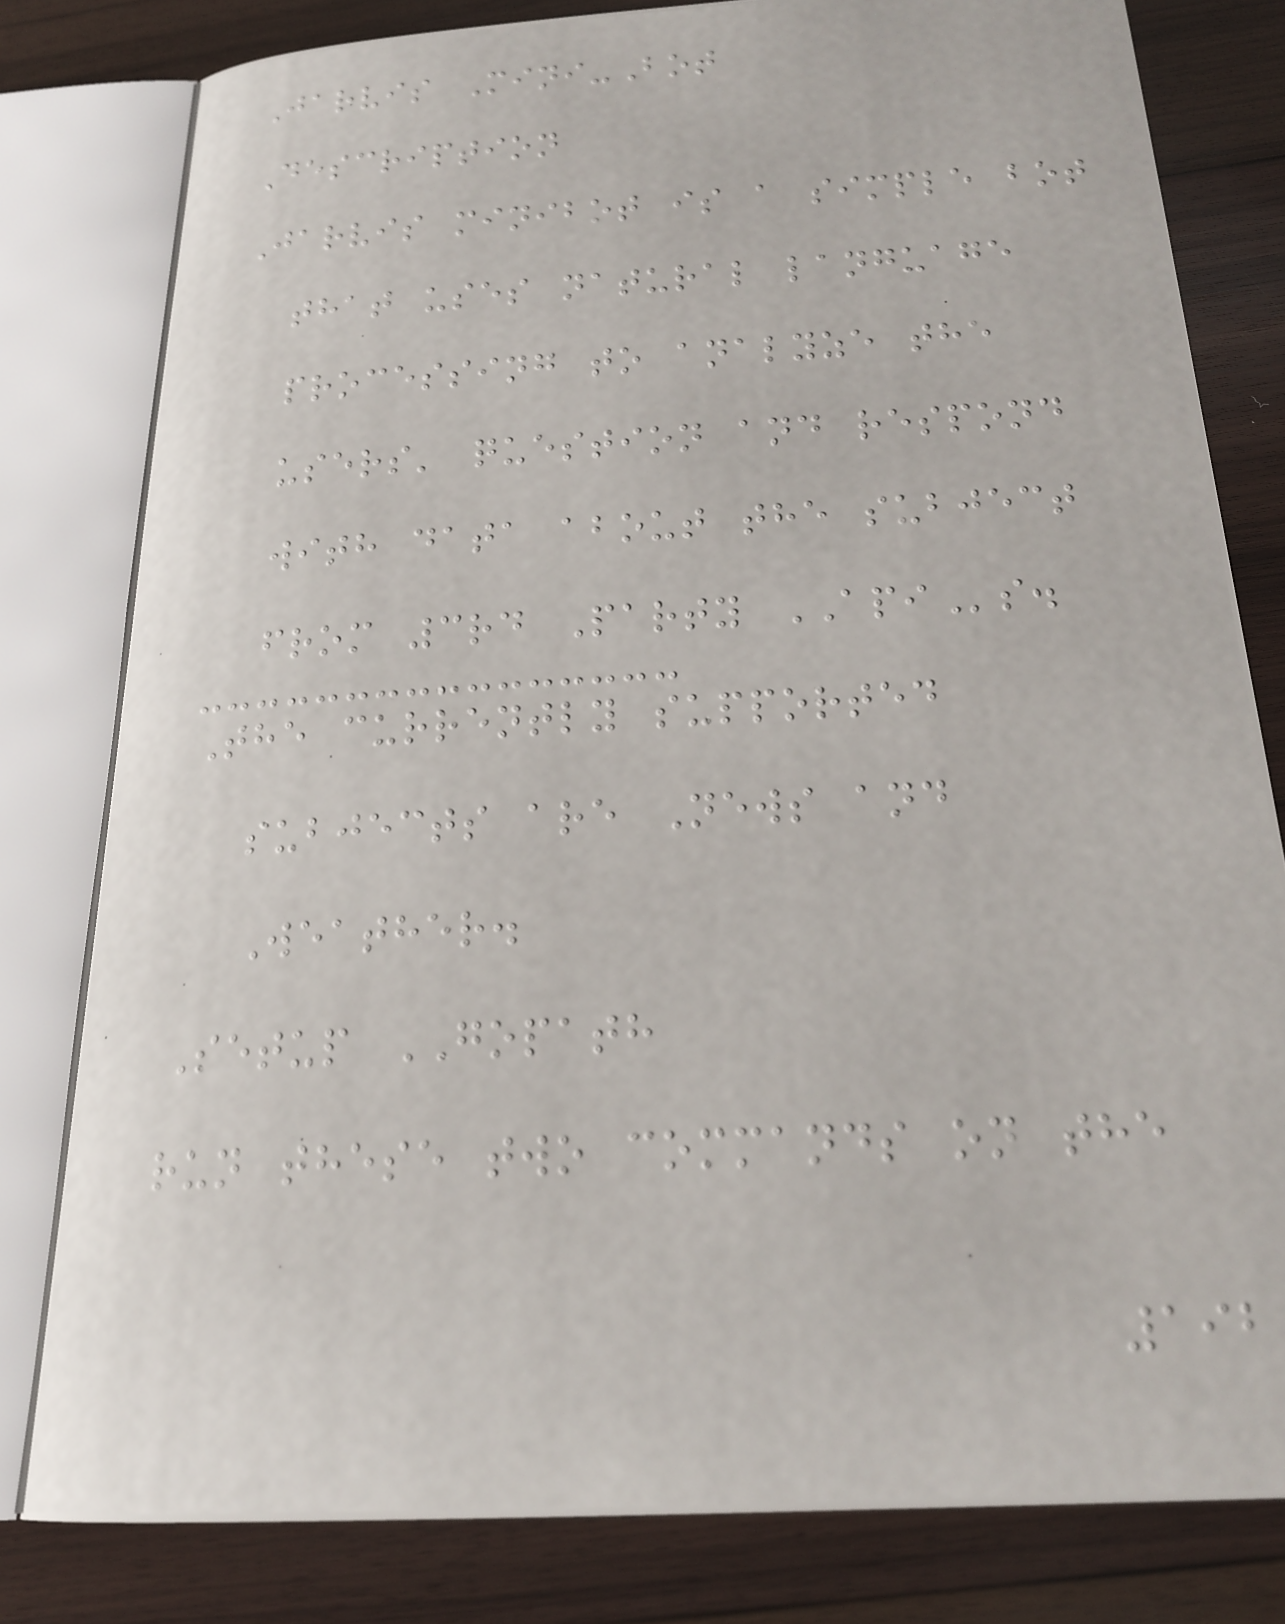Jarvis Mini-Bot
Description
Jarvis minibot is a simple bot
that uses natural language
processing to analyze the
users' question and respond
with data about the subject
from 3rd Party APIs.
The currently supported
subjects are News and
Weather.
Setup GOPATH
run these two commands on the
192
